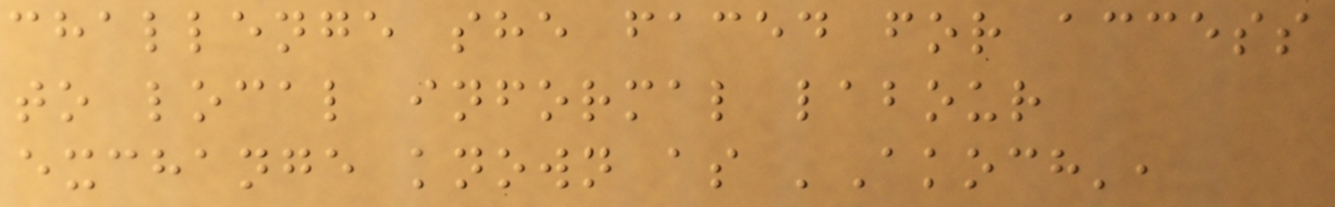challenge she faced for access
to local informal labour
exchange known as 'Akoch',
